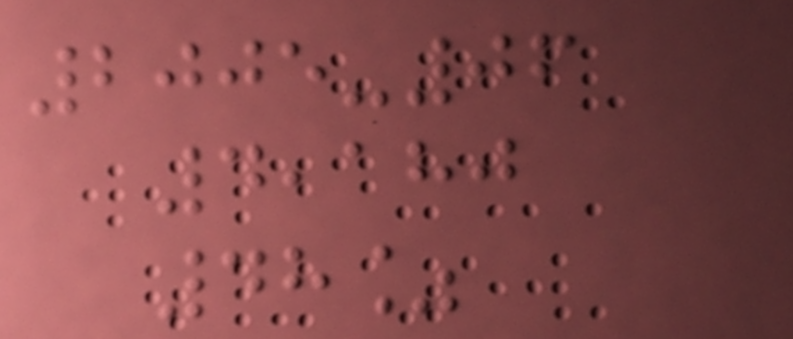2005-06
4,180
48%
